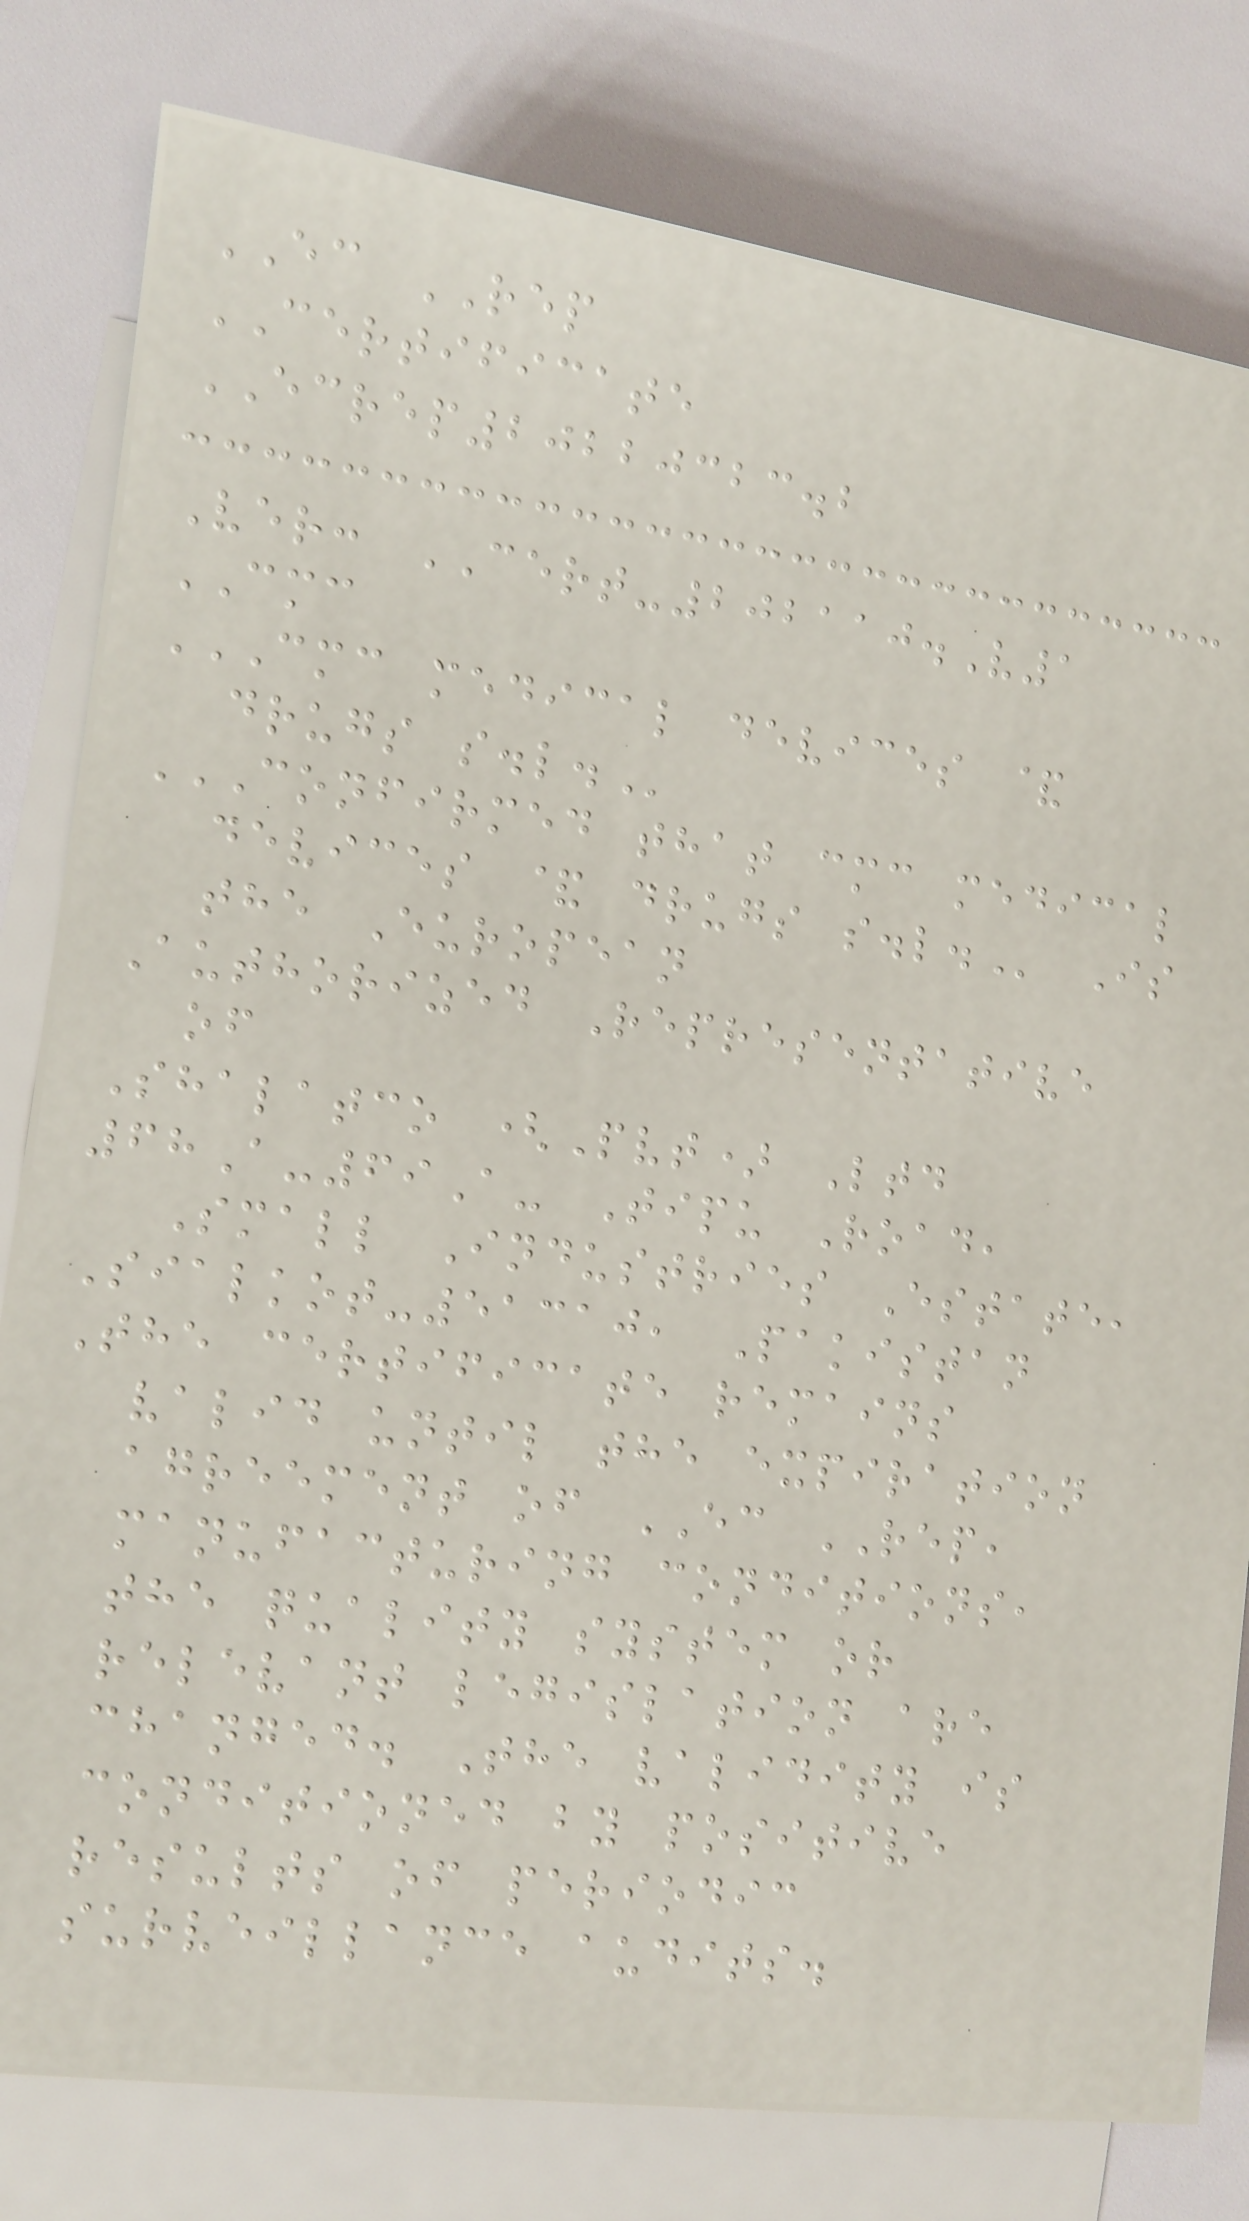EC REP
CERTIFICATE
ECREP20220323.2
Ver: CERT-202110.V1
CMC
CMC MEDICAL DEVICES &
DRUGS S.L.
CONFIRMED THAT CMC MEDICAL
DEVICES & DRUGS S.L. Is
the European
Authorized Representative
of
Shalatco (Pvt) Ltd
68A-69A- Tipu Road,
Small Industries Estate,
Sialkot-51310, Pakistan
The certificate remains
valid until the expiration
agreement of EC REP,
manufacturing conditions,
the quality system or
relevant legislation are
changed. The validity is
conditioned by positive
results of periodic
surveillance audits.
